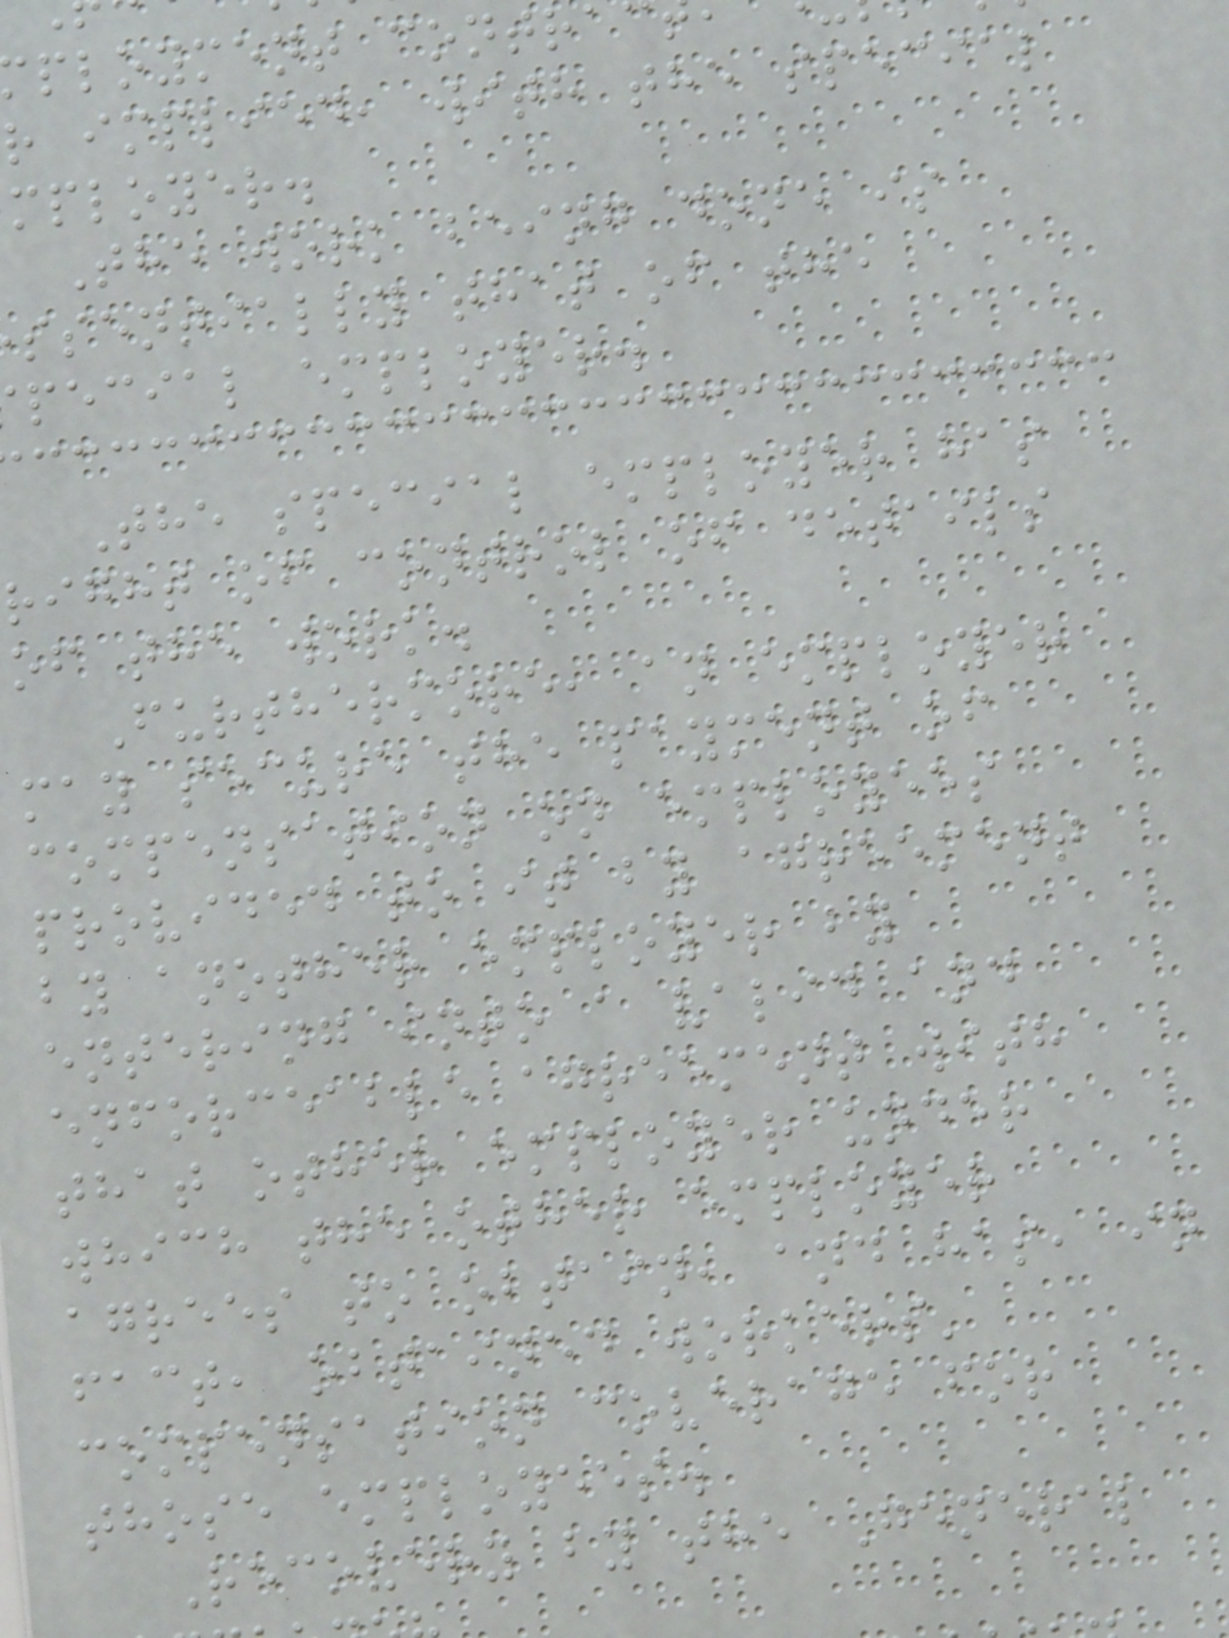ployment contra
r implied, with the special
mployer.
The work being done is
ssentially that of the
pecial employer.
The special employer has
right of control of details
of the work.
Furthermore, an employer
may secure the payment of
compensation on employees
provided to it by agreement
by another employer by
entering into a valid and
enforceable agreement with
that other employer under
which the other employer
agrees to obtain, and has, in
fact, obtained workers'
compensation coverage for
those employees.
Recovery by the General
